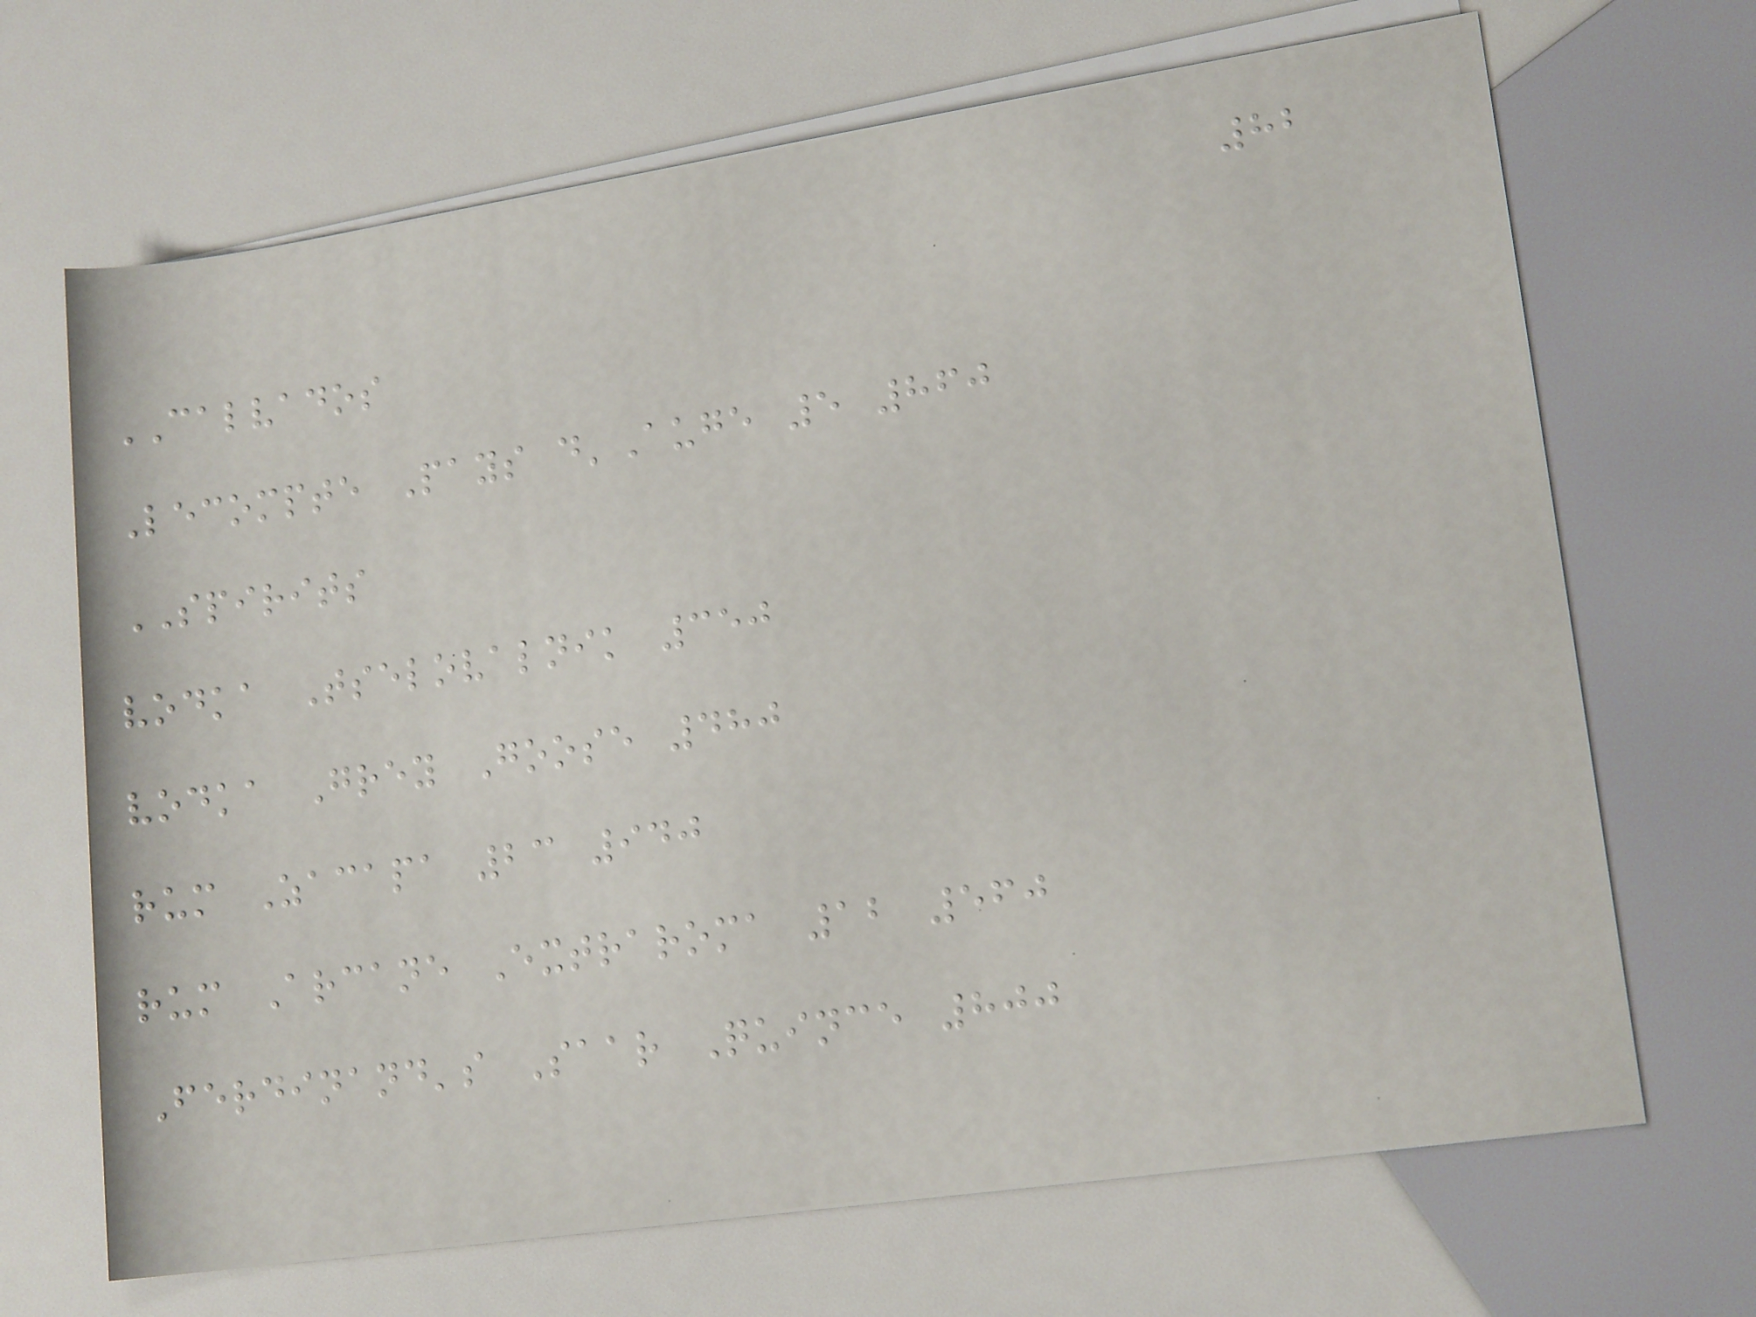82
CALVADOS
Lecompte Pays d'Auge 5 860
SPIRITS
vodka Tselovalnik 350
vodka Grey Goose 480
rum Zacapa 23 940
rum Arcane Extraroma 12 560
Ferdinand's Saar Quince 800
